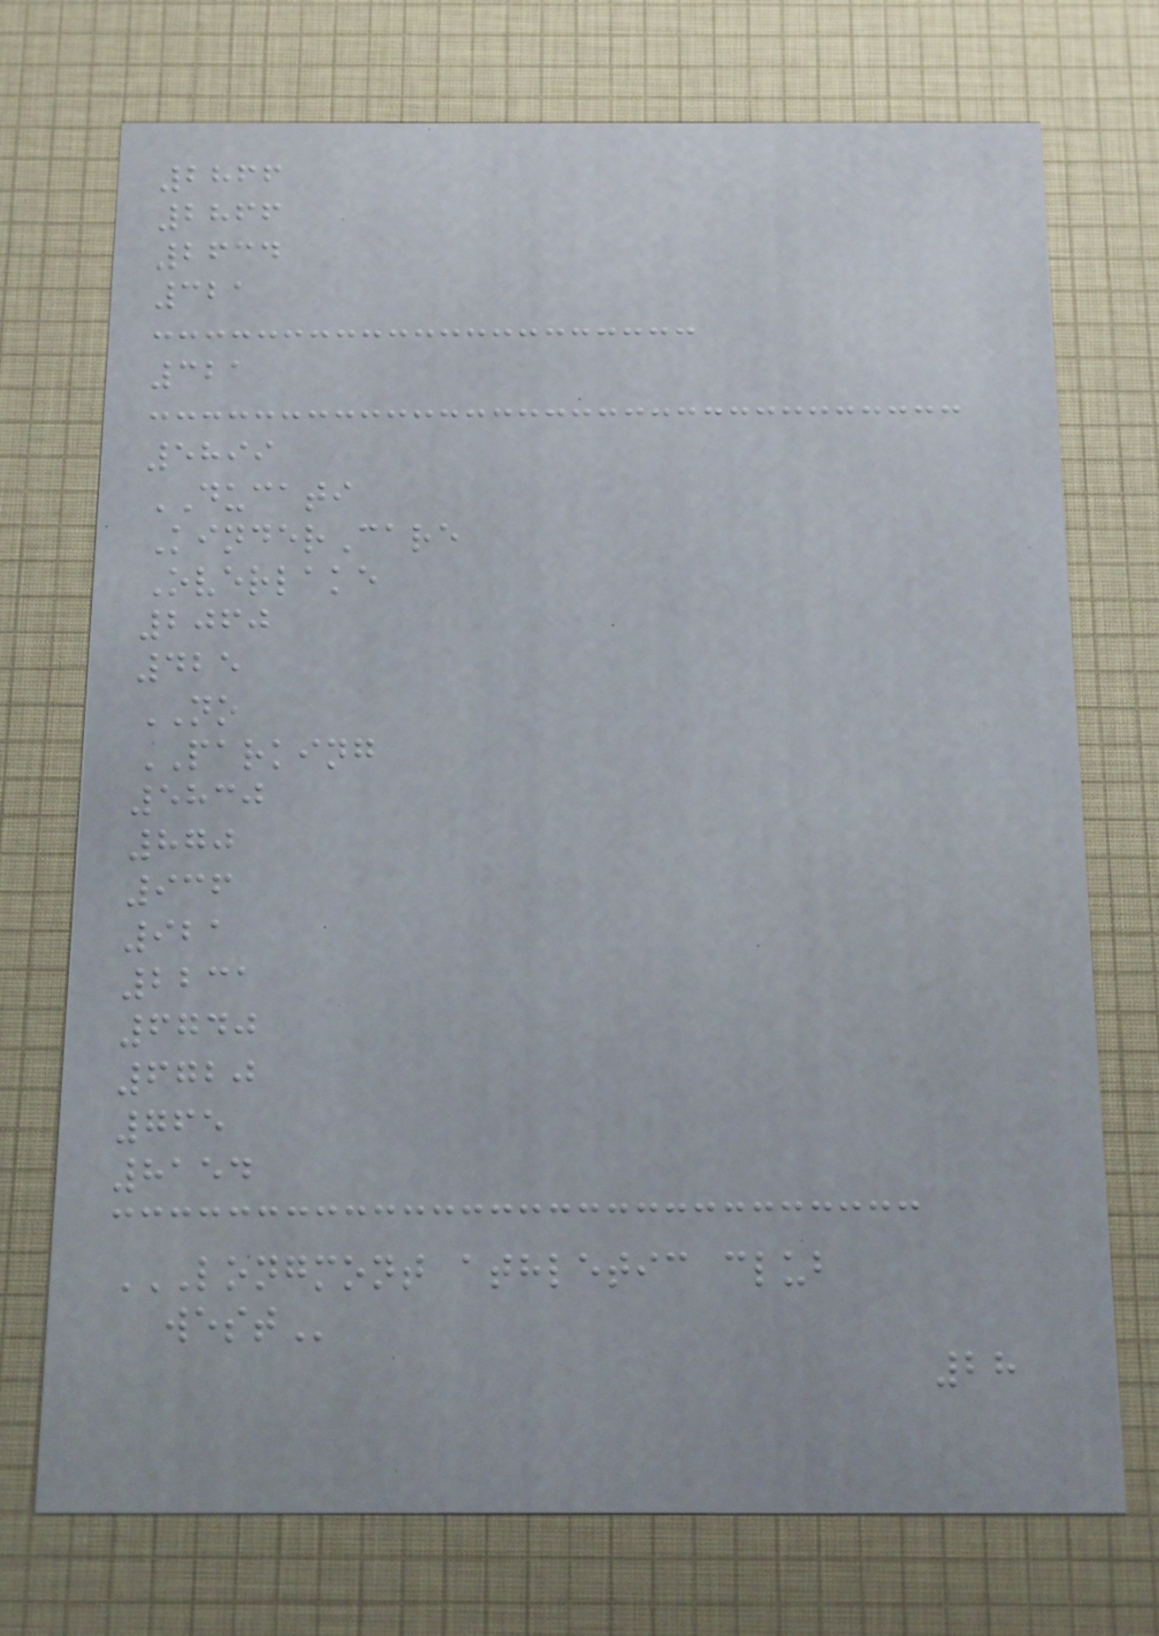2866
2866
2634
321
321
5899
DUCATI
KinderCare
Overlake
2060
425
NO
PARKING
5830
870
936
921
2231
6740
6720
765
8154
LONGMONT ATHLETIC CLUB
WEST
28
